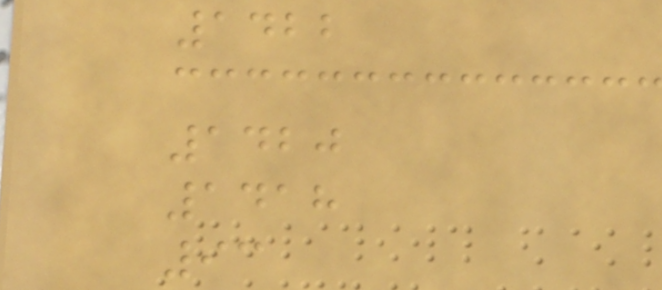1422
1420
1418
93
